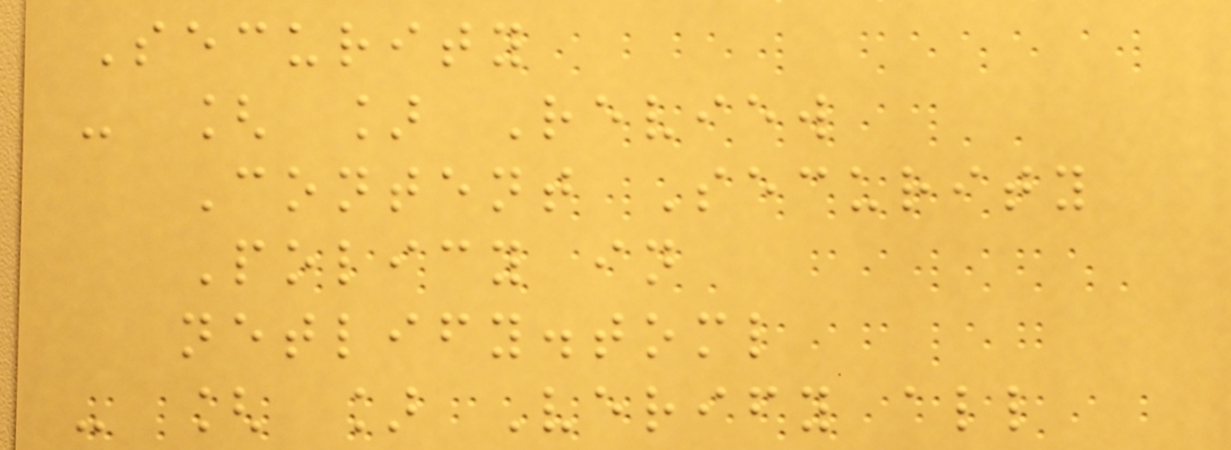Security
- [ ] Review
Content Security
Policy in
netlify.toml
- [ ] Verify all
